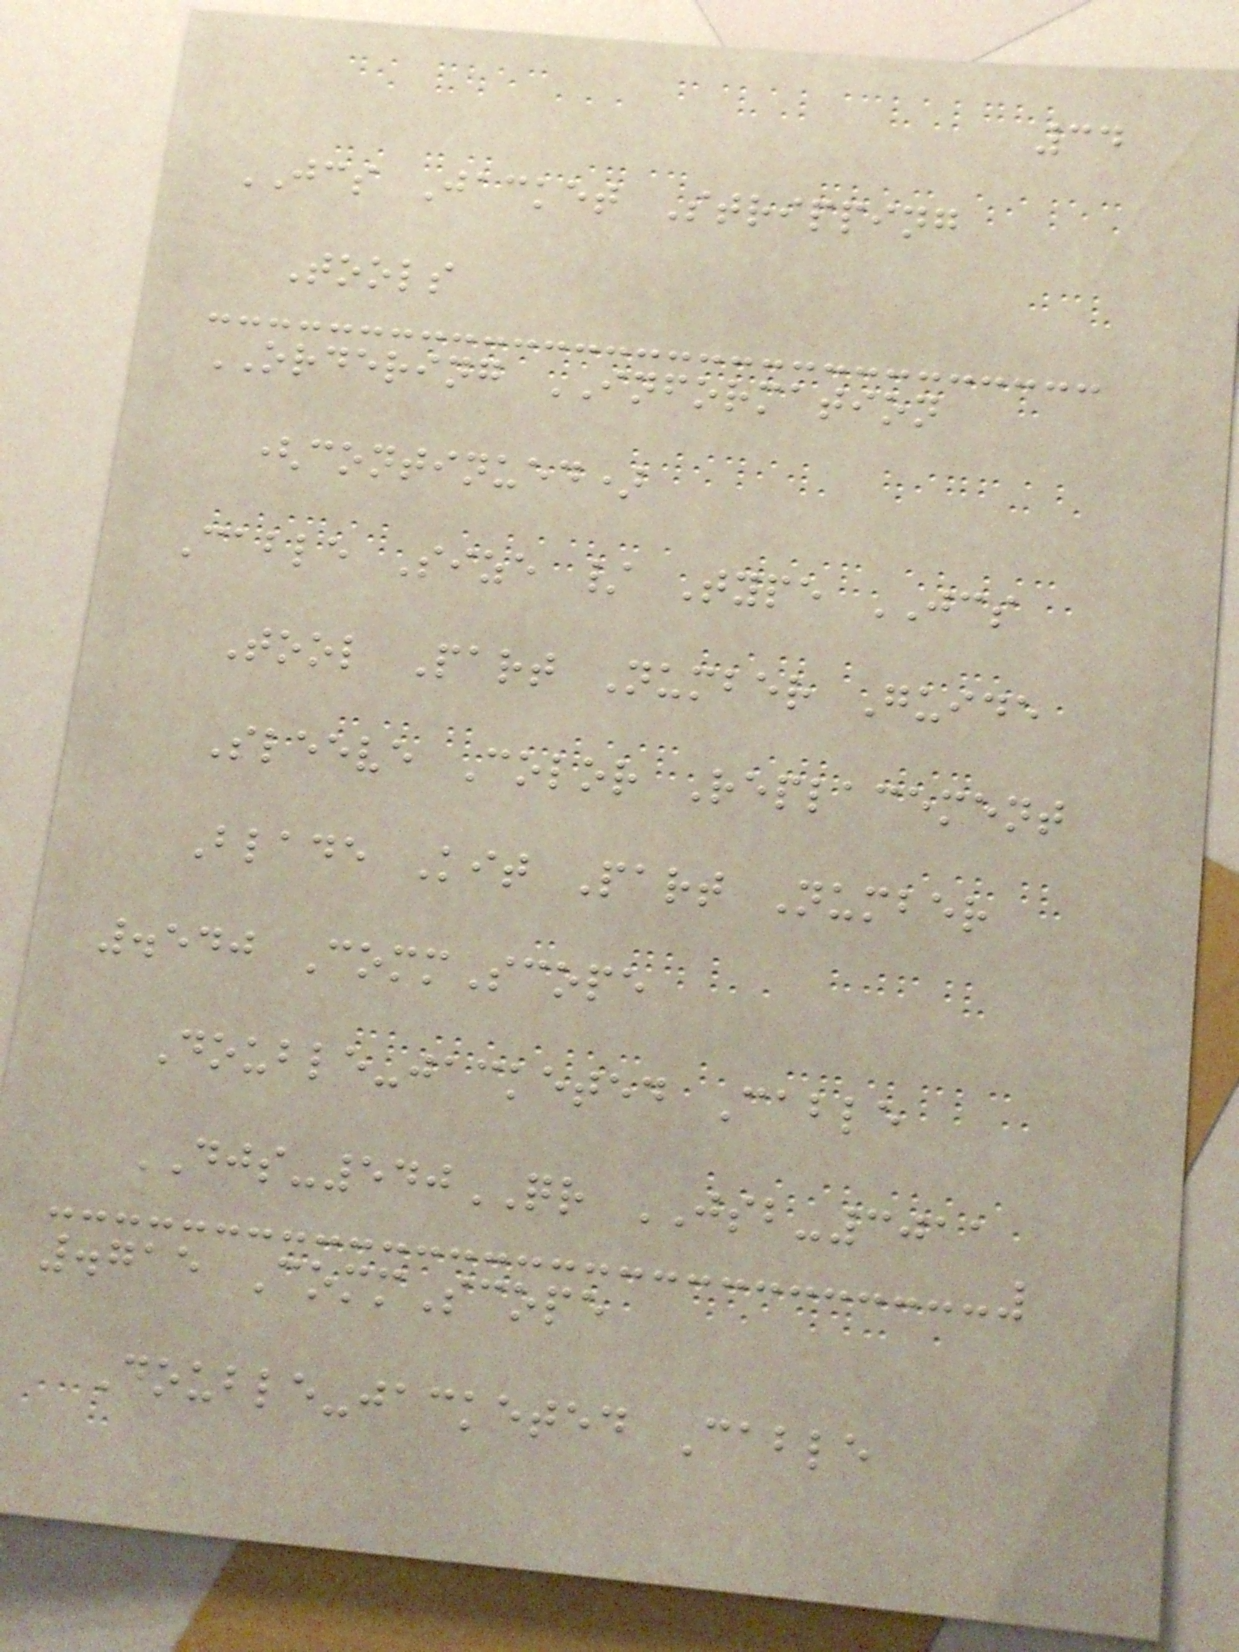34
JCS Jacket Stripping
Tools
ORDERING INFORMATION
(continued)
Cable Size / Type JCS
Tool Part Number Guide
Sleeve Color Replacement
Blade Kit Part Number
.540 CommScope
Double-jacketed Cable
DJS-540QR JSB-3011
.715 CommScope
Double-jacketed Cable
